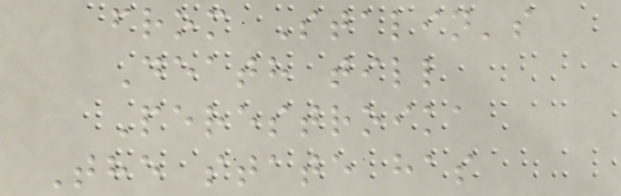from Stalin's
Death till
Perestroika
The state has
